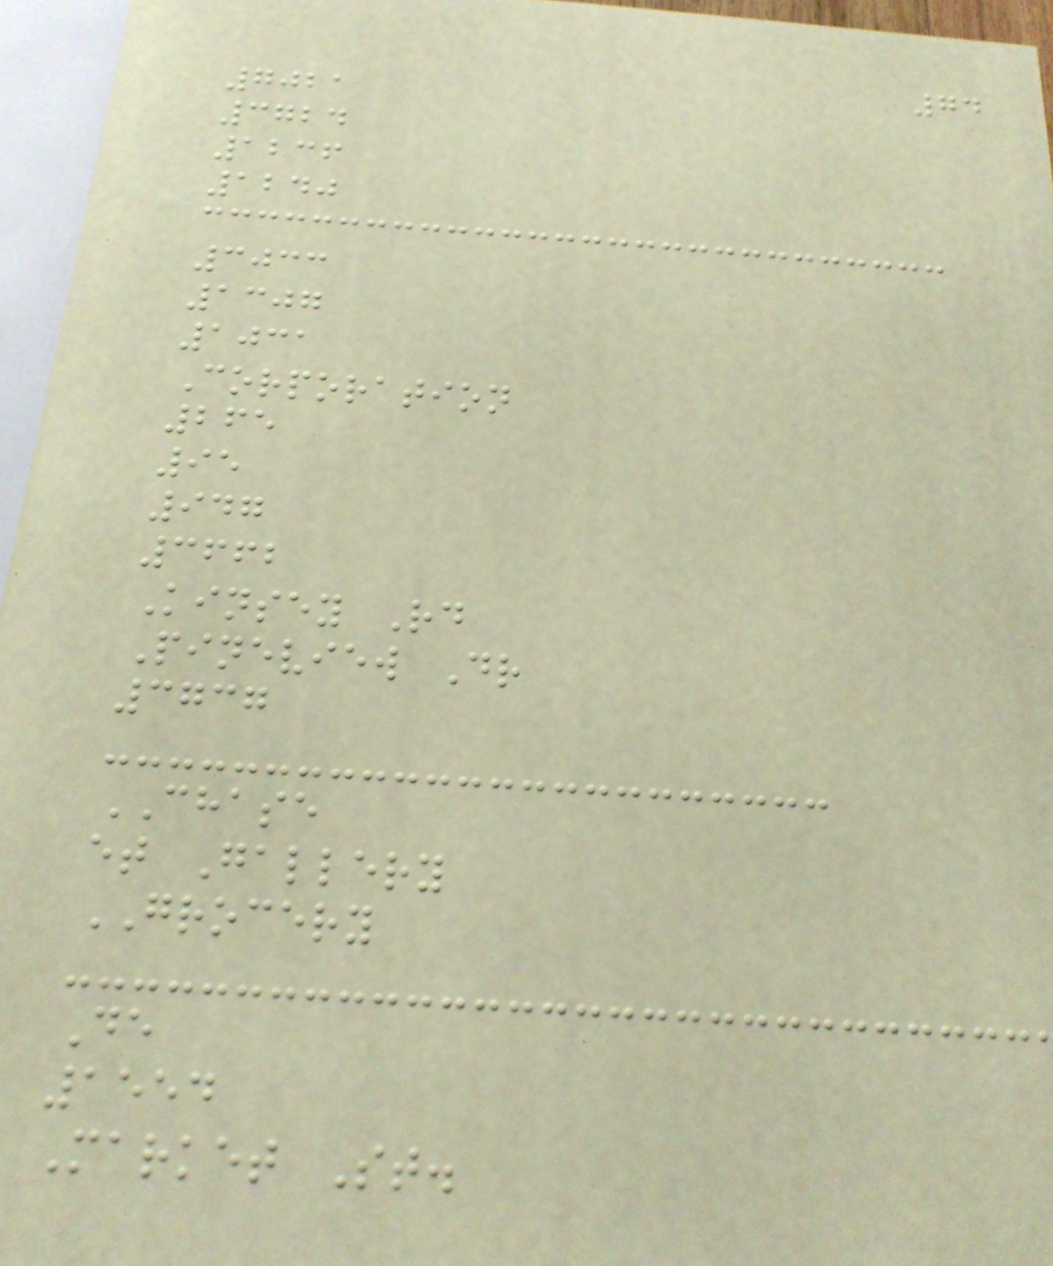74
7021
3724
1236
1240
3033
1307
1031
Corporation
265
95
947
3662
Kinsey Rd
Pineview Dr
3737
CHASE
et Gallery
GROCERY
De
1554
Market St.
